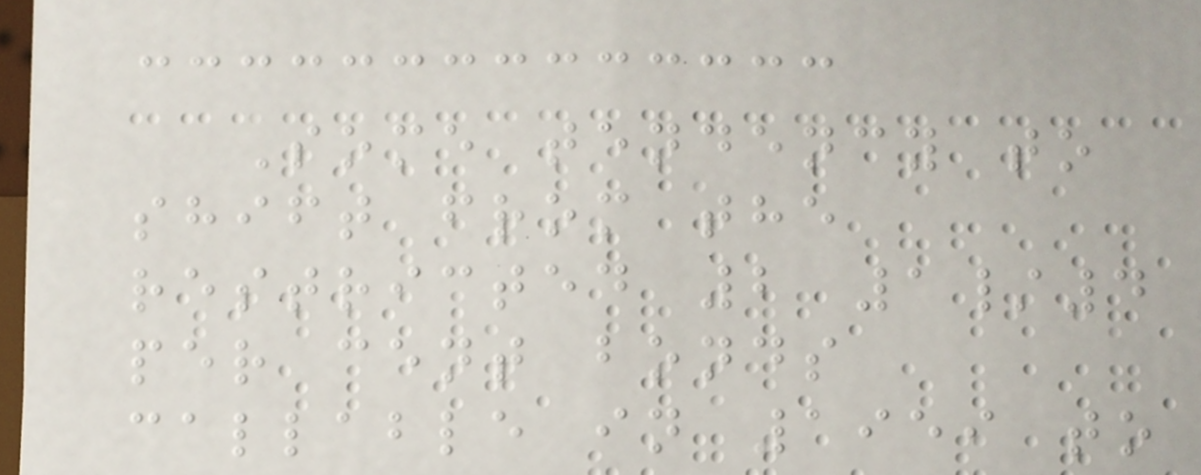Some tendency to
shift from the
restricted 2 1/4
per cent bonds
callable in 1959 to
